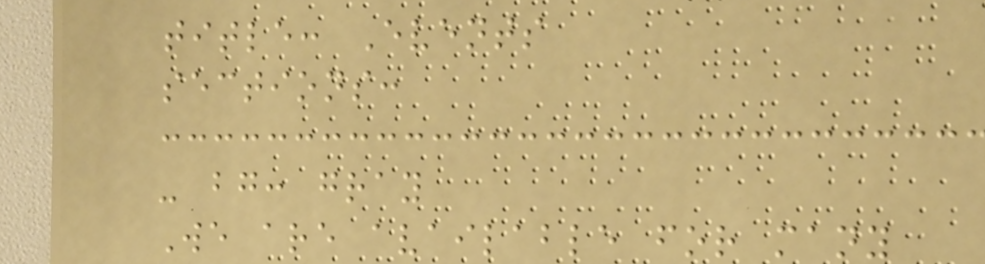title: Events
sections:
- bg: gray
We are available for many
